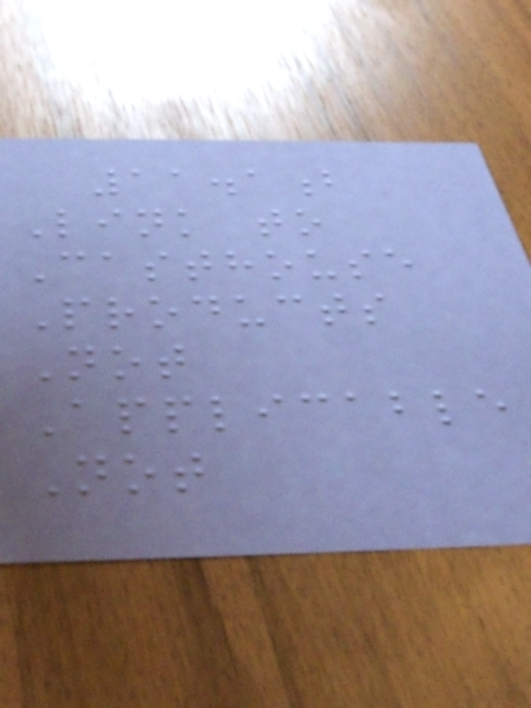11.1b
Link to
Casthouse
Products
Not
Applicable
Not
